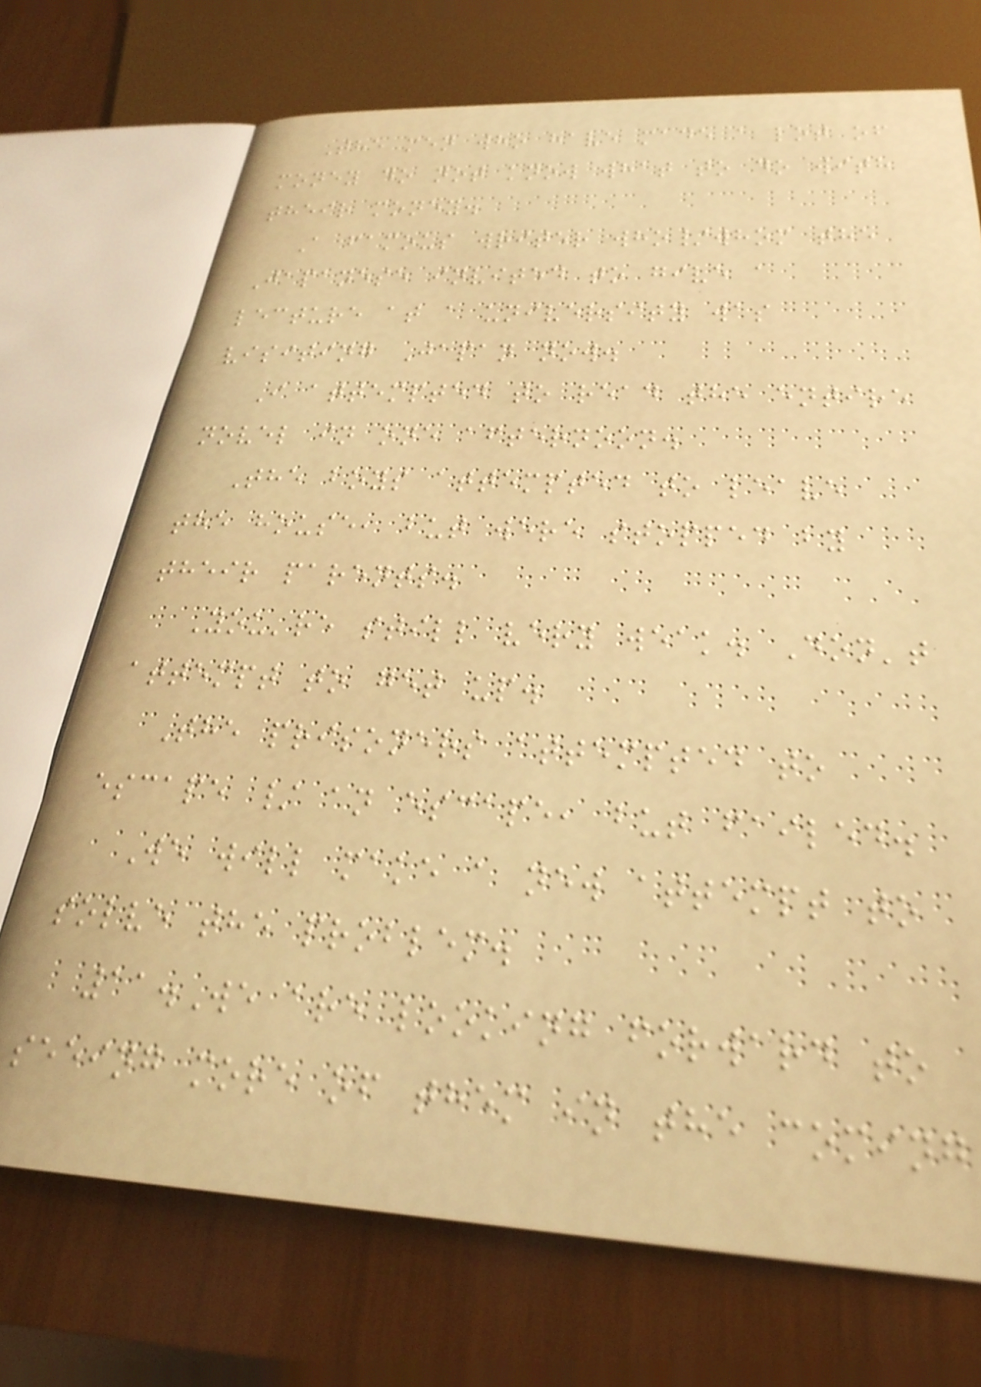The men who have made a lot of
money do not know what to do with
their money.
A famous writer who/whom the
Japanese invited to give a
lecture at a university was
visiting Japan now.
I attempted to read the entire
novel in one afternoon.
The boys attempted to leave
the house, but were stopped by
their parents.
You're still very weak. Don't
attempt to get up.
The prisoners attempted to
escape / an escape, but failed.
We will make a new attempt to
solve the problem.
11.We are looking forward to
seeing more of them in the coming
